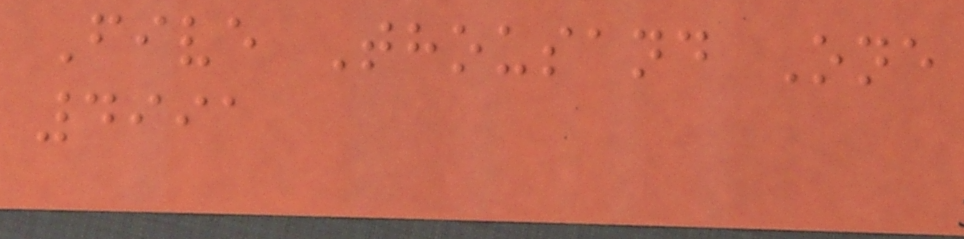Five Thousand One
4991
